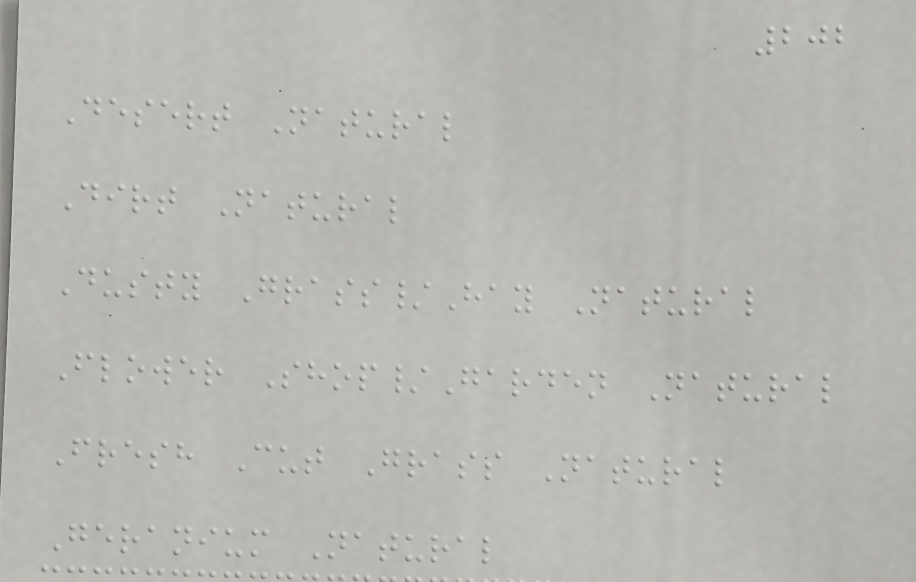202
Desert Natural
Dirt Natural
Dusty Grass/Hay Natural
Flower Shop/Garden Natural
Fresh Cut Grass Natural
Geranium Natural
